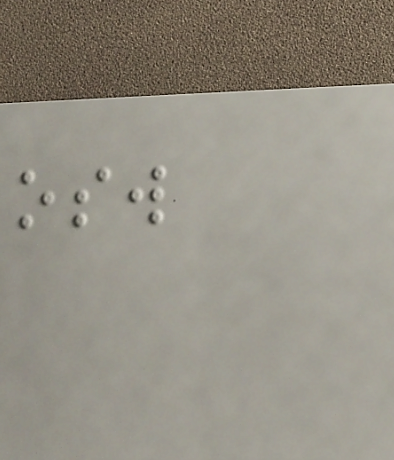osw
